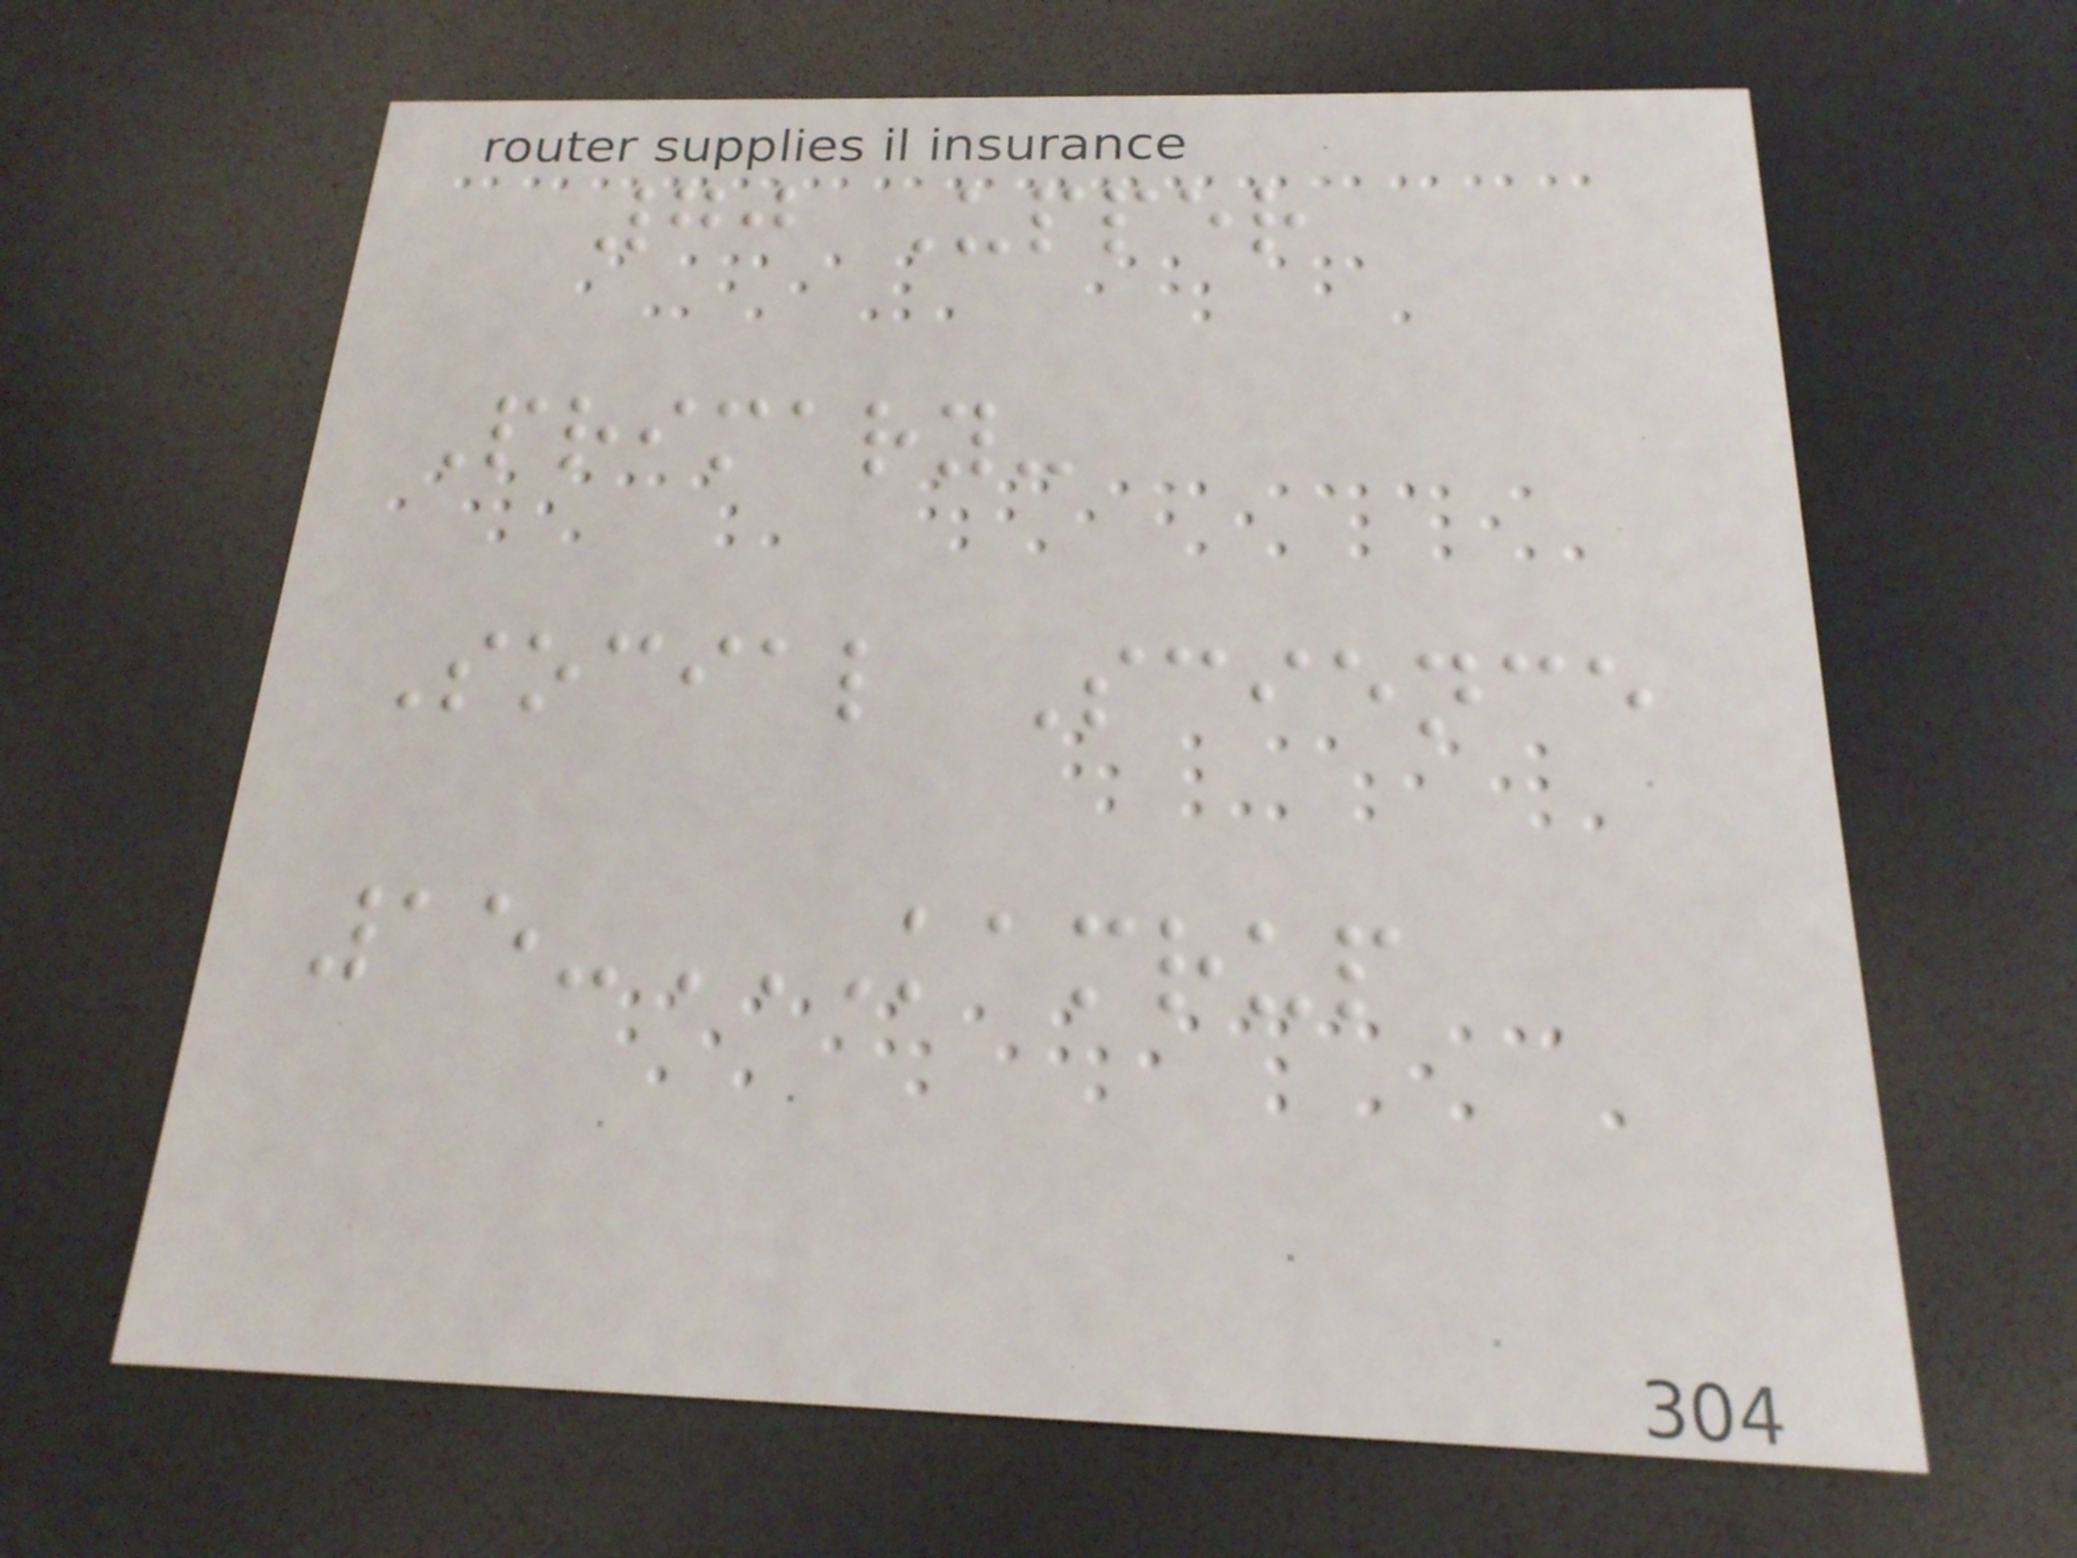70 Upper
Primary-
Social Science
15-KAMRUP
